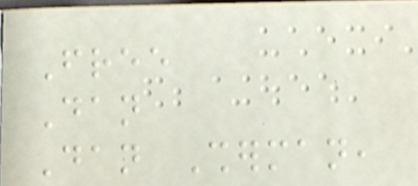Free
Dan
Dan Sherman,
